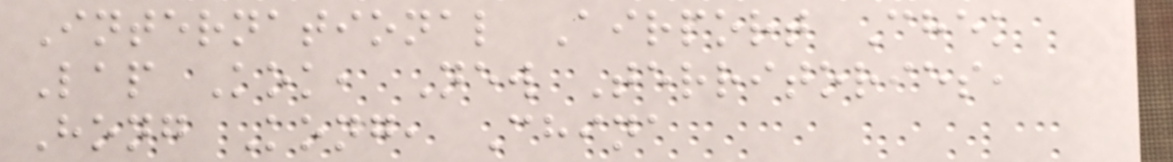International Airport Chek
Lap Kok, New Territories,
Hong Kong, China
